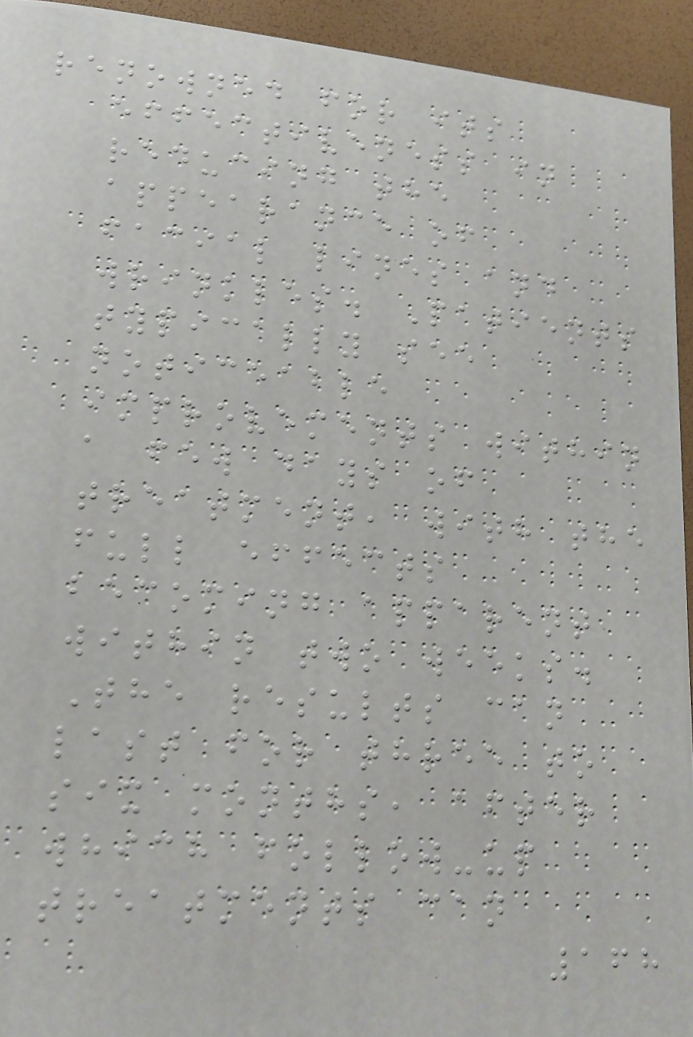renowned for its
effectiveness in
reducing the
appearance of
facial lines and
wrinkles. Patients
typically see
noticeable
improvements within
a few days of
treatment, with the
full effects
becoming apparent
within two weeks.
The results can
last for three to
six months, after
which follow-up
treatments can
168
